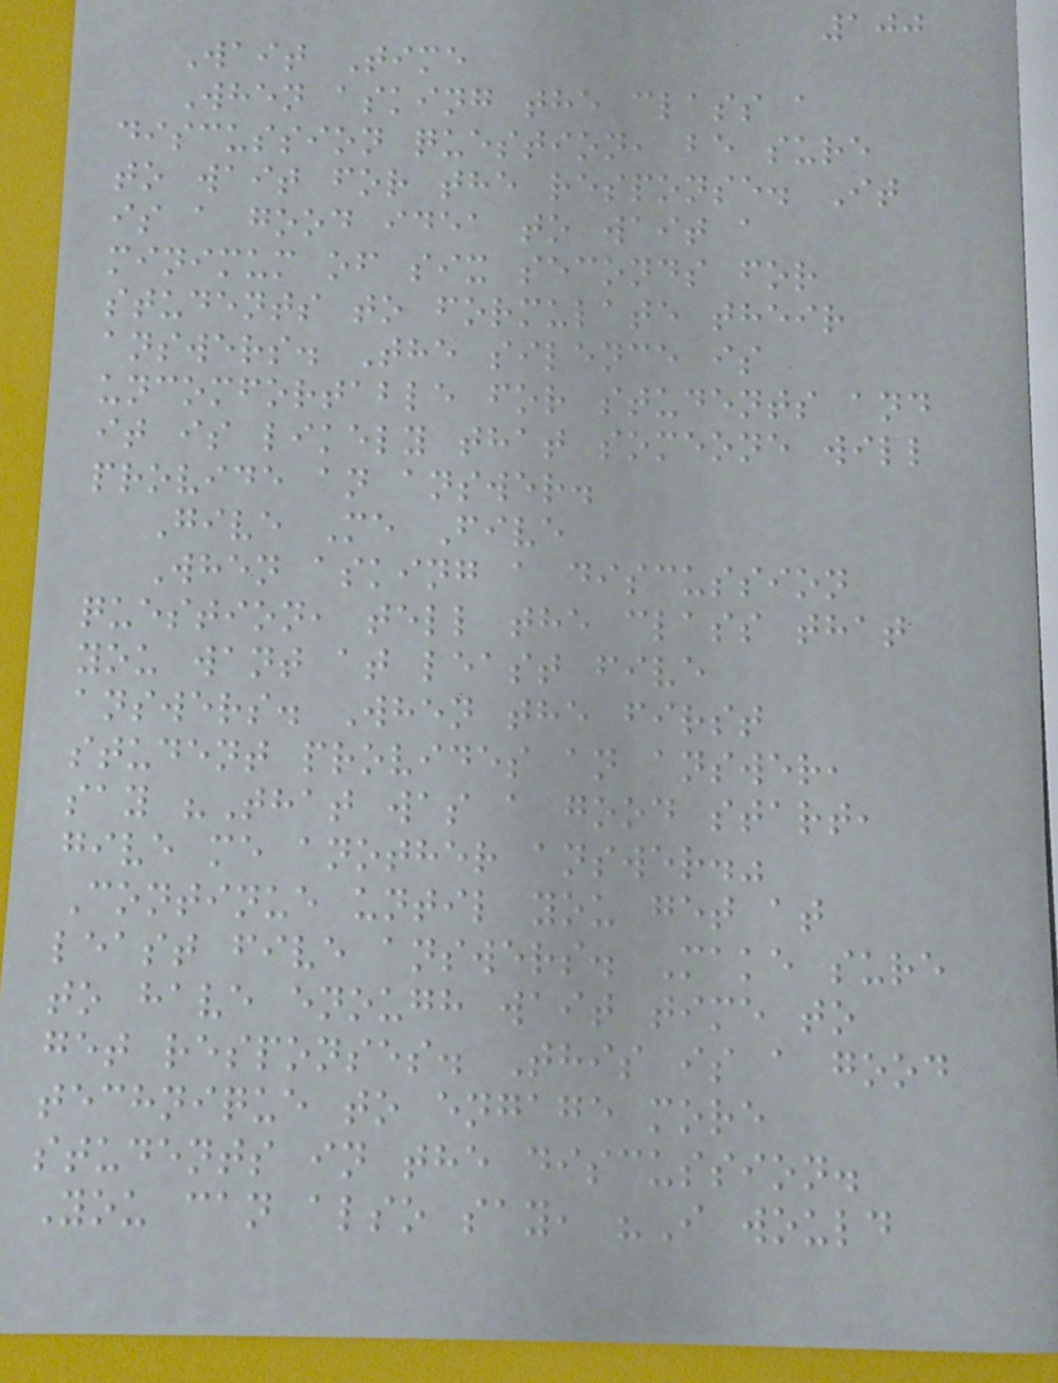100
Wait Time
When asking the class a
discussion question, be sure
to wait for the response. It
is a good idea to wait a
minimum of six seconds for
students to formulate their
answers. The silence is
uncomfortable for students and
it is likely that someone will
provide an answer.
Give Me Five
When asking a discussion
question, tell the class that
you want at least five
answers. When the first
student provides an answer,
say "That was a good start,
give me another answer."
Continue until you get at
least five answers. Make sure
to have enough wait time to
get responses. This is a good
technique to engage more
students in the discussion.
You can also say, "I would
